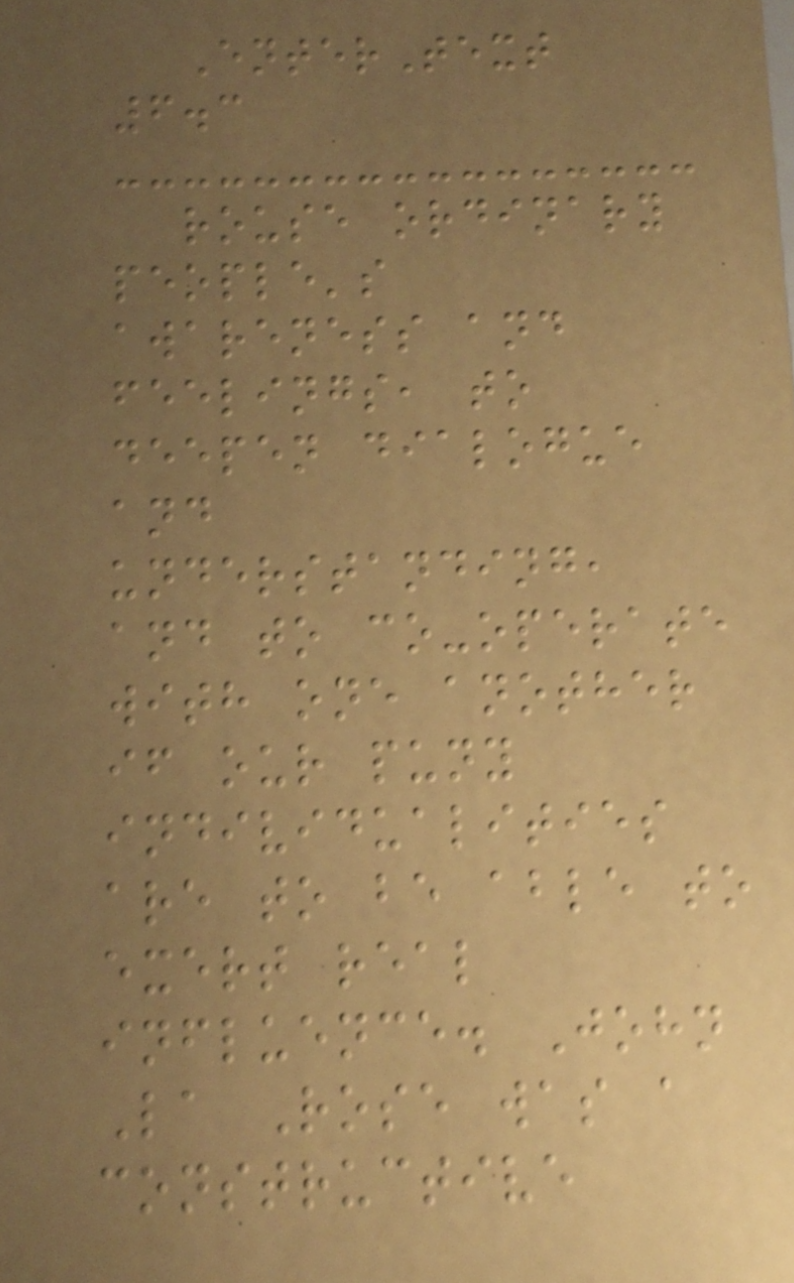EnterText
6.3
rouse ordinary
people's
awareness and
feelings, to
deepen dialogue
and
understanding,
and to co-operate
with one another
if our puny
individualities
are to be able to
exert real
influence. John
La Rose was a
constructive
